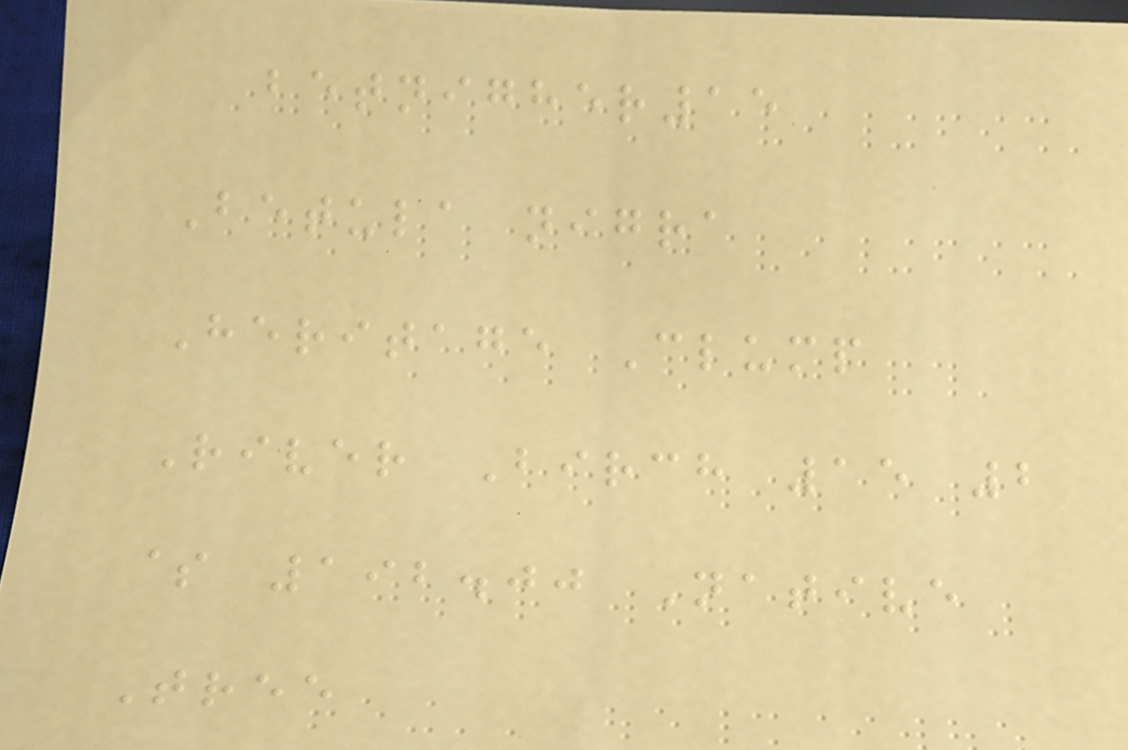betnigher15
Betula nigra
Heritage Clump
River Birch 15 2
$ 192.00 Native
Tree
